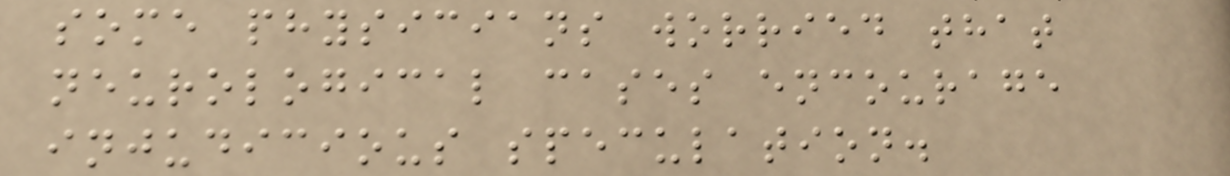some physicians worried that
neurological cases encourage
injudicious speculation.
